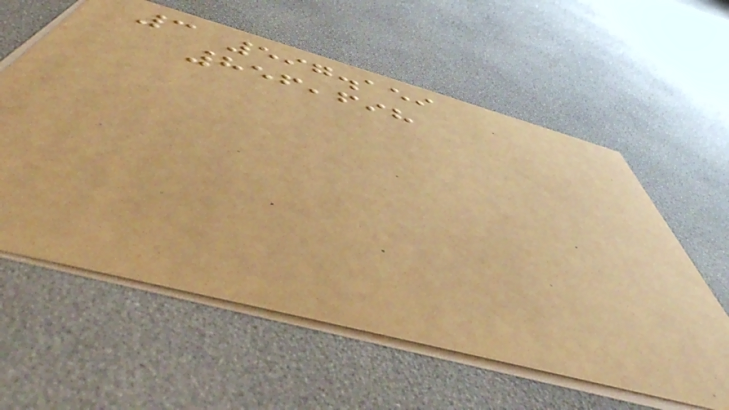3 597.159
856,698
